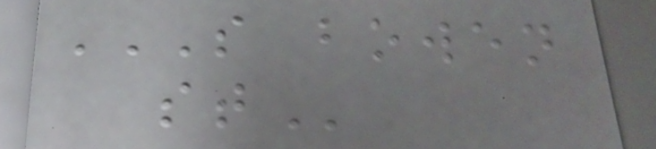S BOWEN
ST
